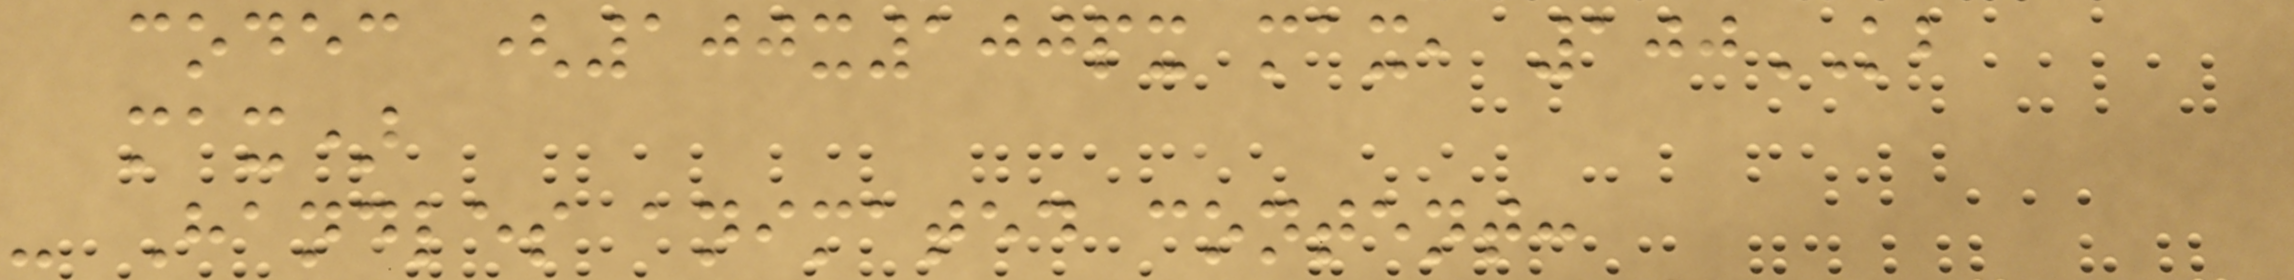codec (100x100px max, 100KB
max)
- Handles animated content:
